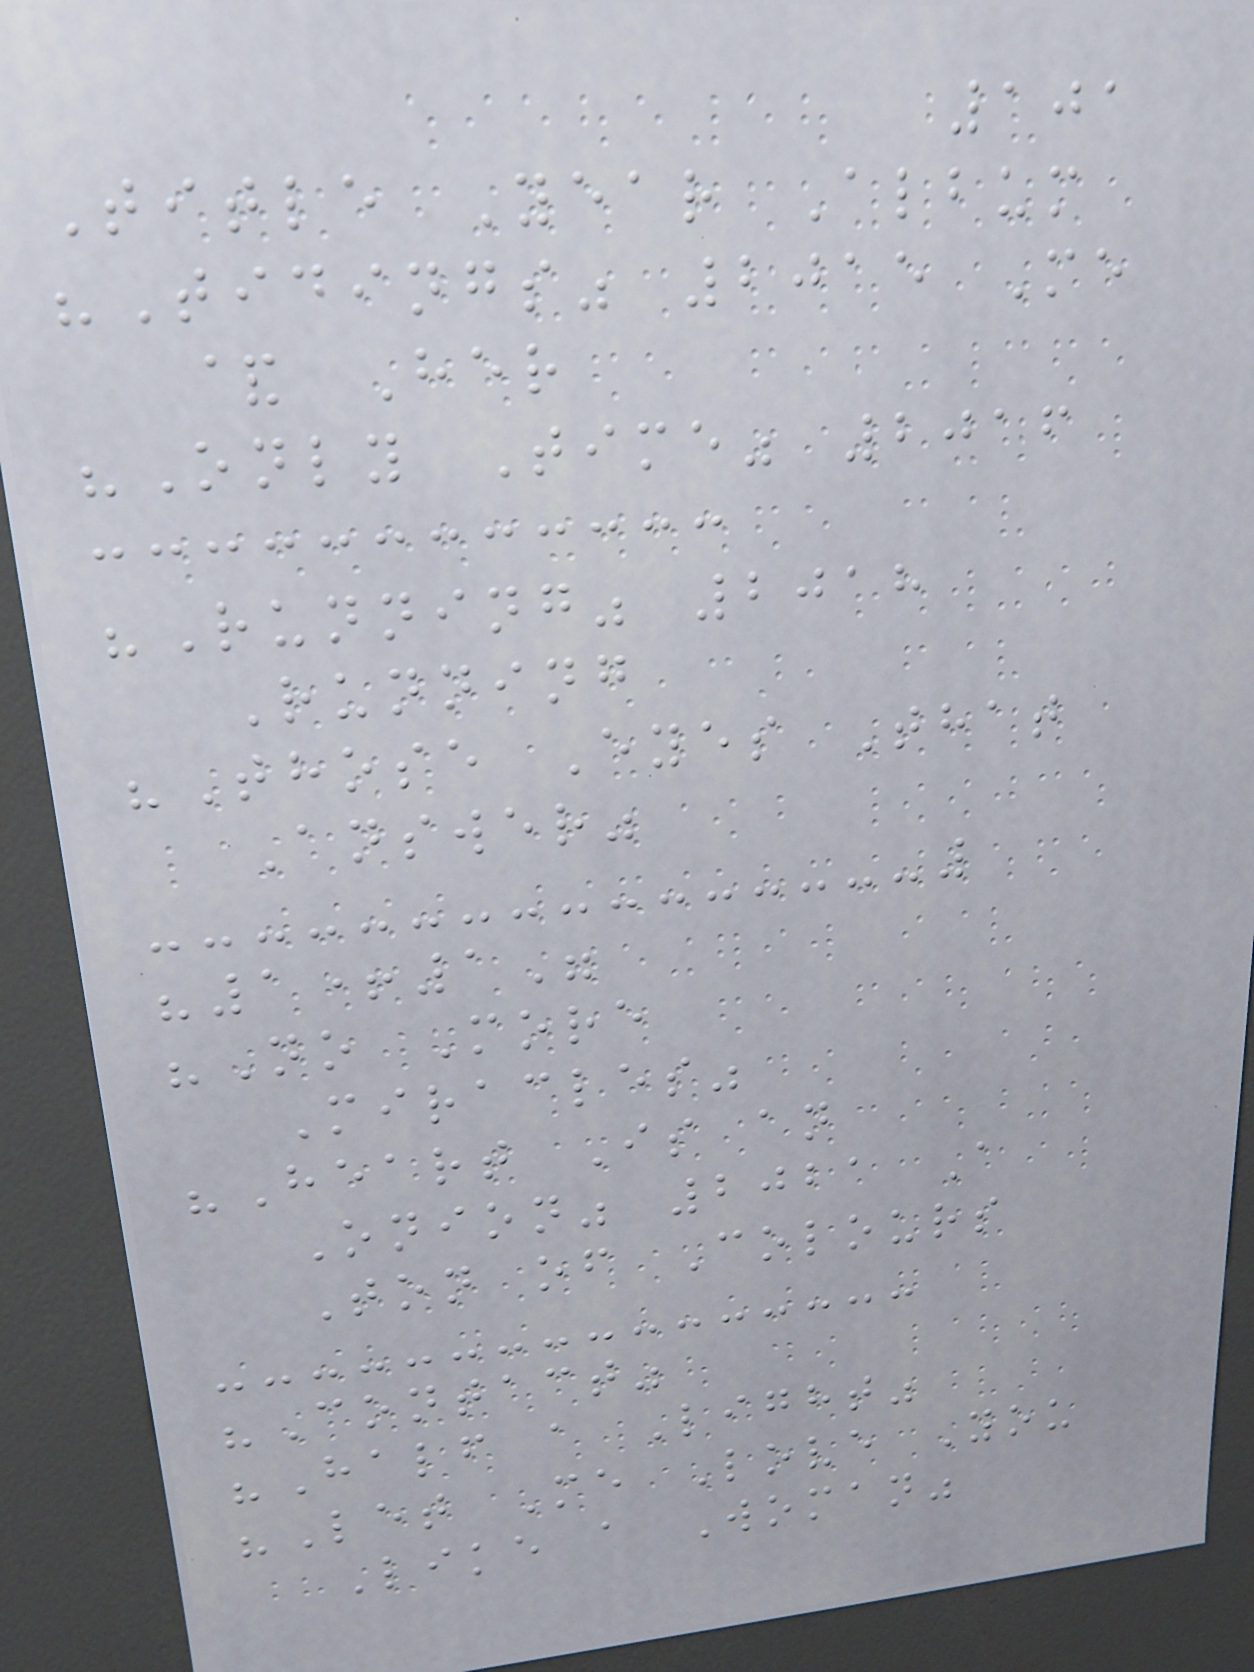101
Title Year Album
"Tidings" 2015 Me
& Her
"Only Time" 2016
"Running" 2018
Running
"Those Eyes That
Answer"
"1+1"
"No More
Miracles"
"Heart Is an
Onion" 2021 A
Ton of Colours
"Contact"
"Half a Light"
"Let Me Love You
Like a Woman"
